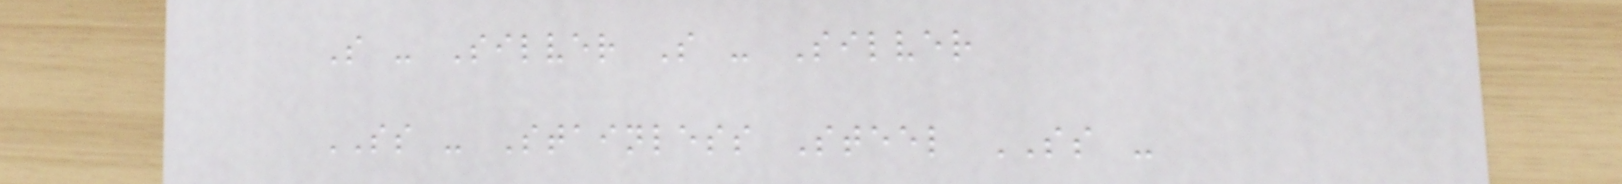S - Silver S - Silver
SS - Stainless Steel SS -
